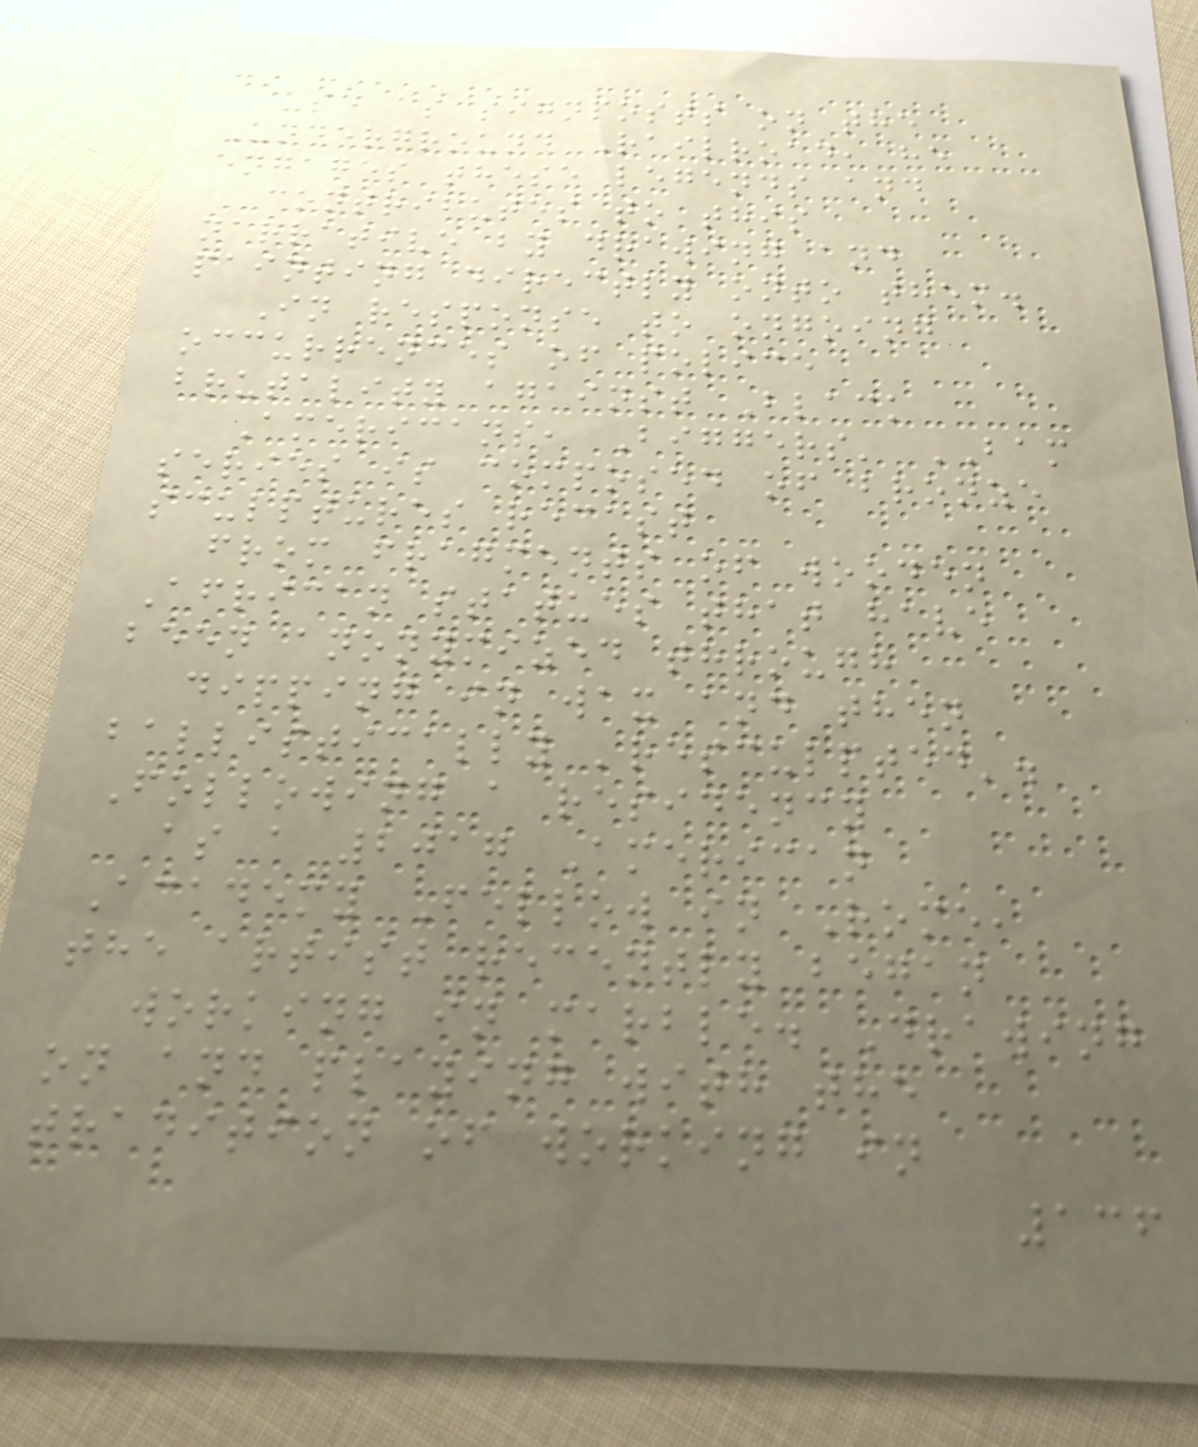use as signposts on the
Underground Railroad, he
engages these legends and
contributes to this
narrative by drawing and
painting directly onto them.
In response to ongoing
occurrences of police
brutality against Black
Americans, Biggers' BAM
series is composed of bronze
sculptures recast
from fragments of wooden
African statues that have
been anonymized through
dipping in wax and then
ballistically 'resculpted'.
Following a residency
as a 2017 American
Academy Fellow in Rome,
the artist recently began
working in marble. Drawing
on and playing with the
tradition of working in
136
